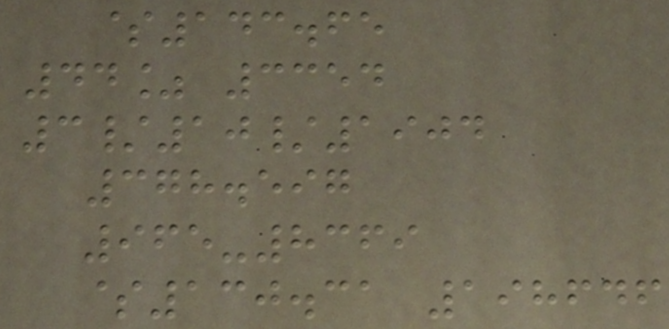$143.65
44% 3354
3/10/1904
378.597
965-8369
$130.31 198646
